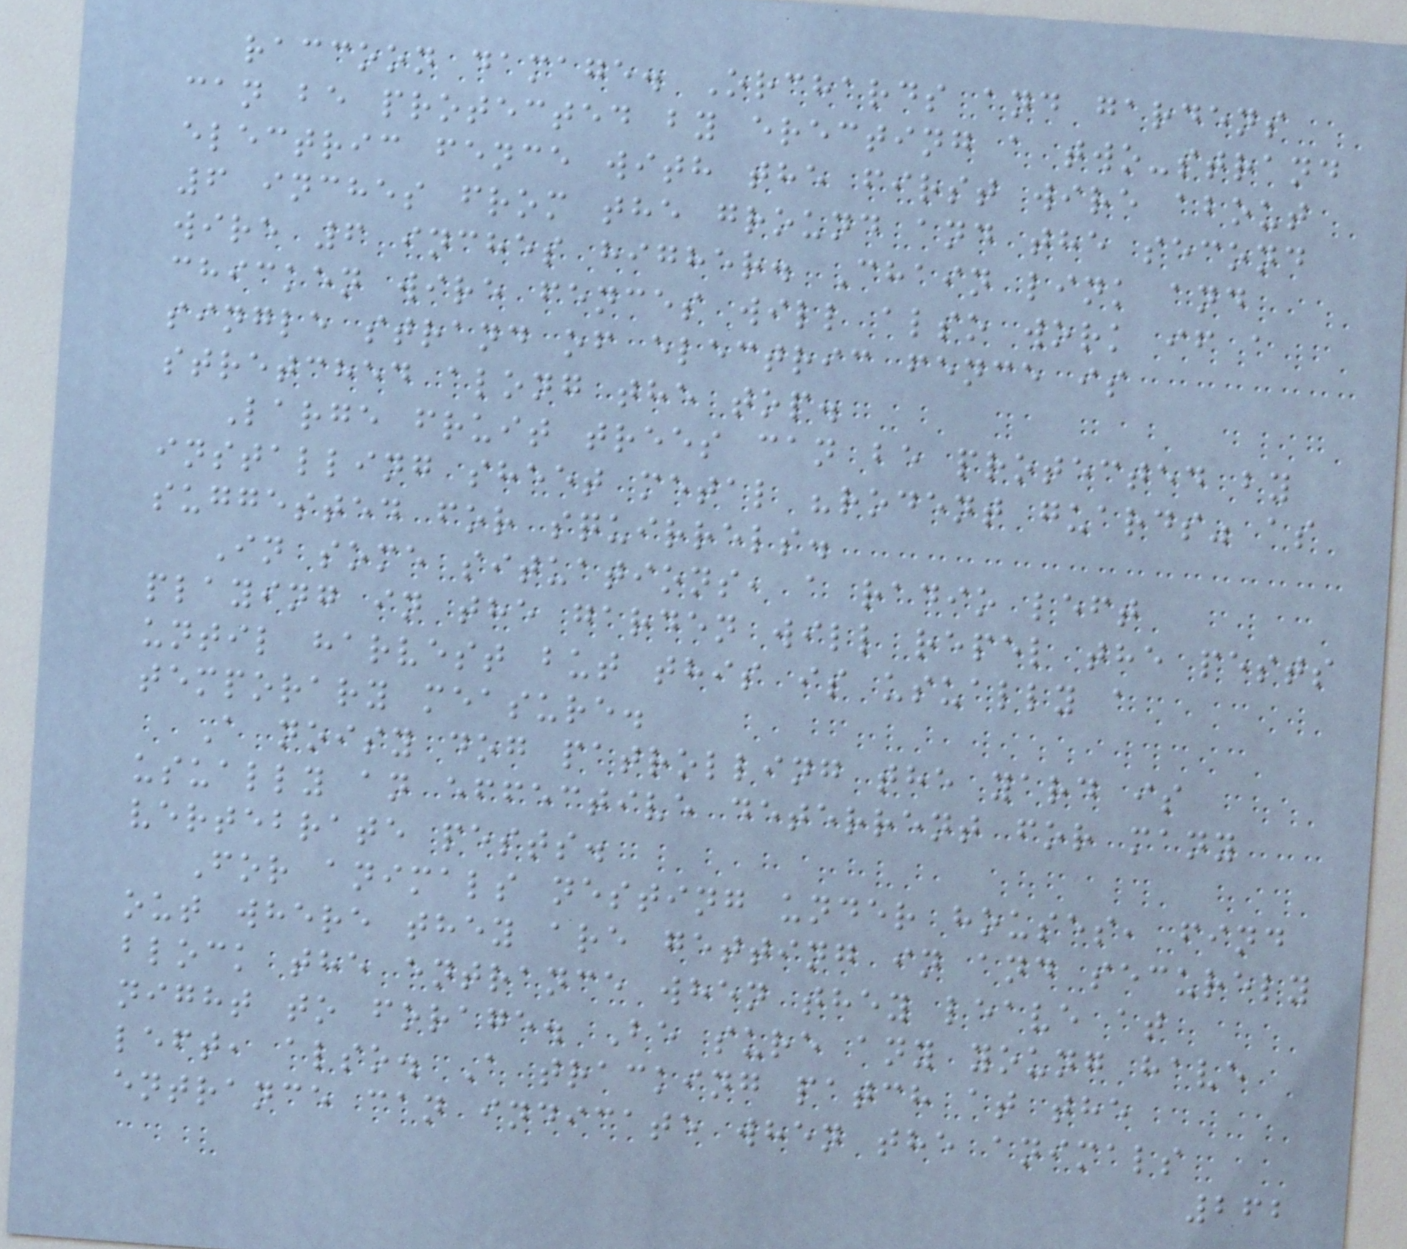raccoon damage. Orchards and gardens
can be protected by erecting a two-strand
electric fence with the first wire about
6 inches from the ground and the second
wire 6 inches higher. Chain link and
chicken wire fences will also work if a
single strand of electric fence is
stretched along the top.
Large fruit trees can be protected by
installing sheet metal "rodent guards" as
suggested for squirrels.
In some situations, a radio left
playing in the garden will repel the pests
until harvest but this is usually a
temporary measure.
A noisy dog patrolling the yard is
usually an effective deterrent for many
vertebrate pests.
For animals nesting under houses, find
out where they are getting in and securely
block the entrance when they leave at
night to forage. Be sure any young have
left, also. A tracking patch at the
entrance can indicate when the animals
262
